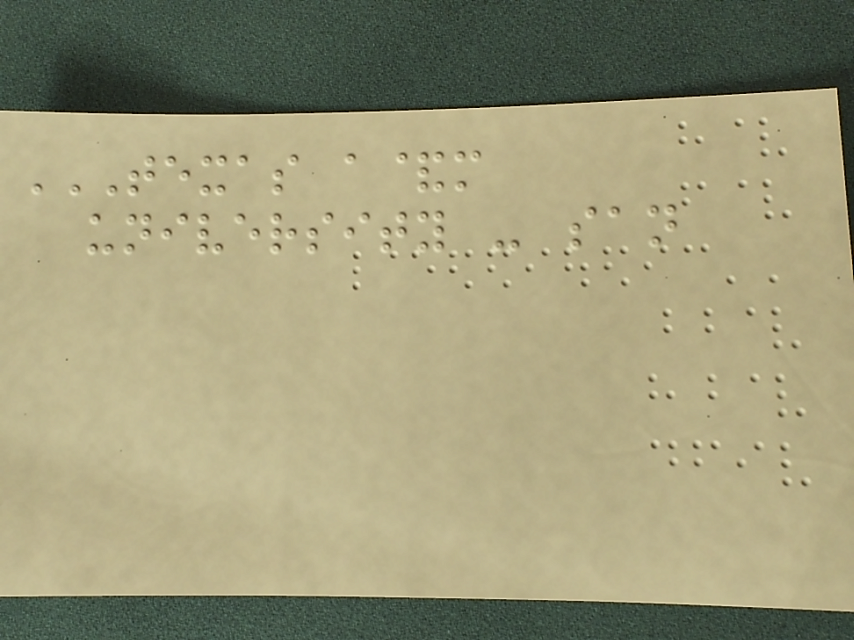TEXAS A&M
UNIVERSITY - SAN
